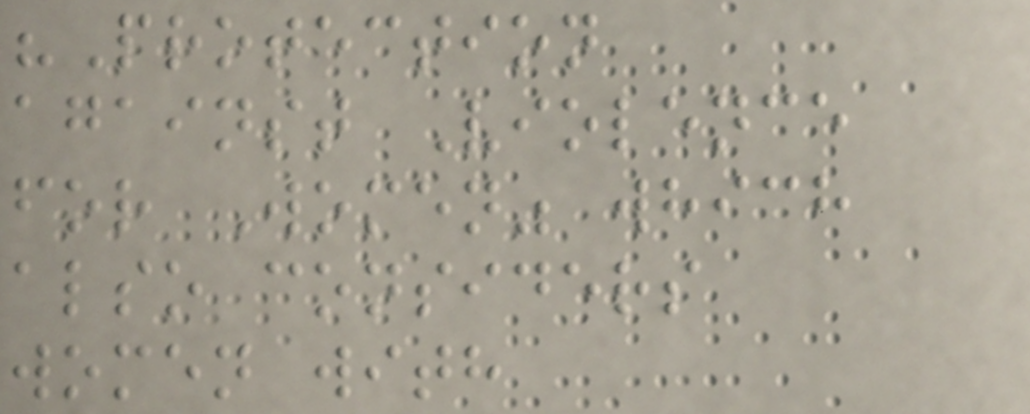"Protection
against Violence
for Women" which
also considers
women with
